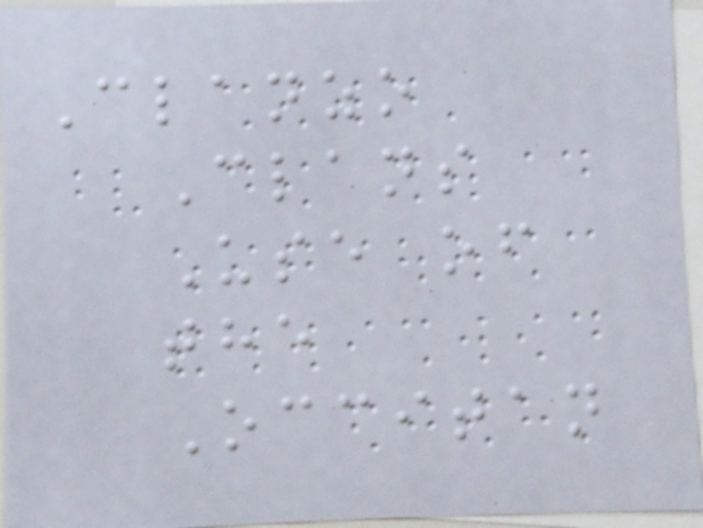Clanzo
Clans
Use of
the
Occitan
